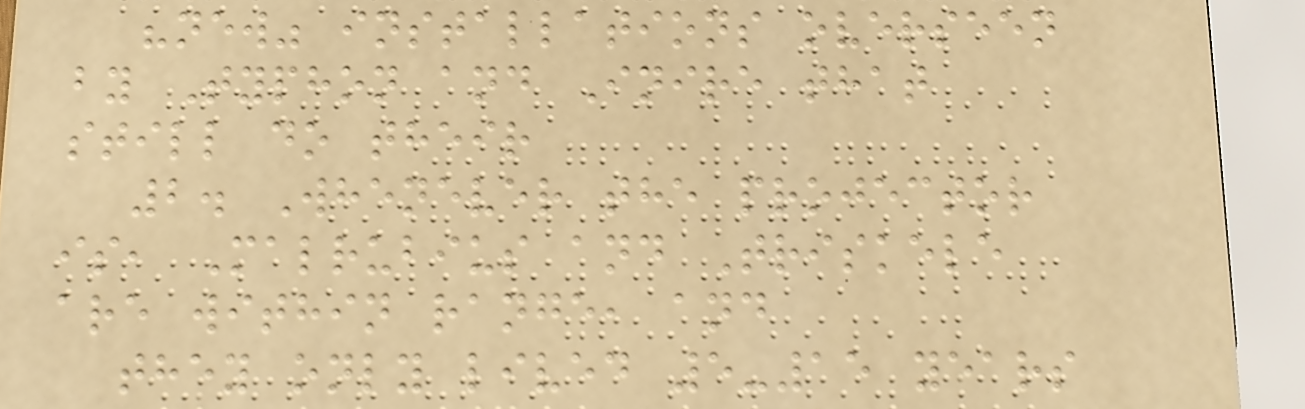"new" installations overseen
by Typhon and Inire that
still do their
2. Whenever the projector
is, Malrubius and Triskele
are within range, and
they only lived 5-15 years
